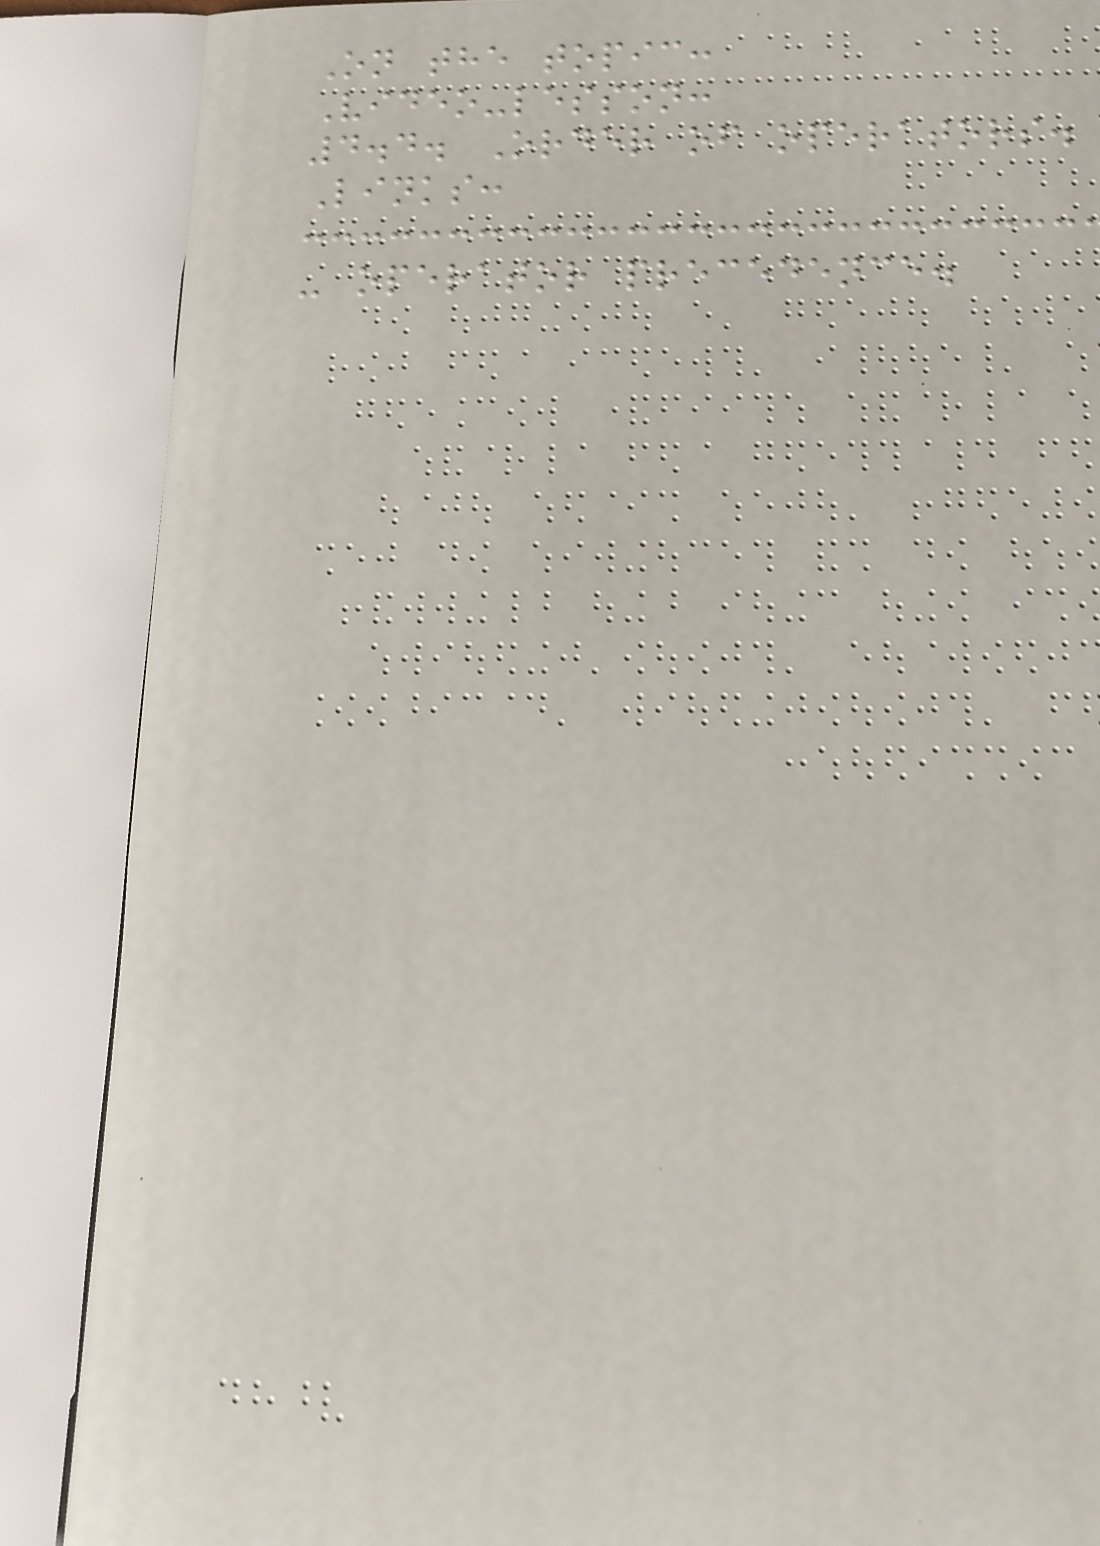On the topic:
Video-lesson:
4.4. Order of operators.
Links:
- operator precedence.
